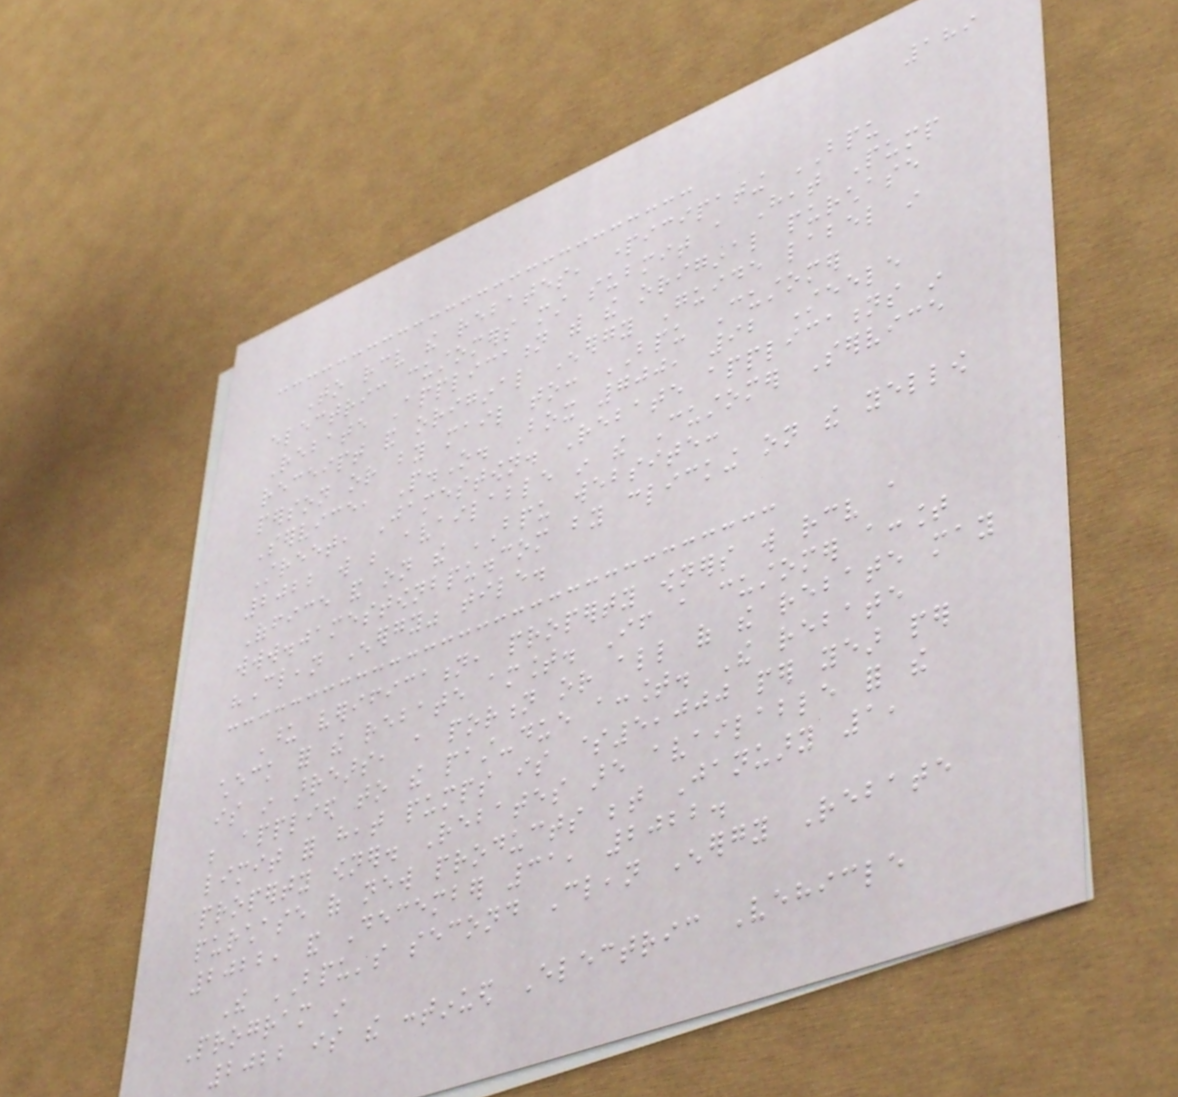189
To receive the rebates, participating BPU
electric customers must submit a Heat Pump
Rebate Application with the original purchase
receipt and original Energy Guide label in
person or by mail to: BPU Customer
Service, P.O. Box 700, 92 Steele
Street, Jamestown. Rebate applications in
2022 will be available in the Customer Service
Office and on the BPU website:
www.jamestownbpu.com by clicking on the yellow
"Clean Energy" tile.
Upon verification, property owners will receive a
check for the rebate amount. If a customer account
is in arrears, a portion or all of the rebate may
be applied to the past-due account. The rebate
limit for heat pumps is $5,000 per year per
property owner. Rebates are available for the
purchase of new products between January 1,
2022, and December 31, 2022.
The BPU's second Clean Energy Rebate
Program in
2022 is the continued Electric Vehicle
